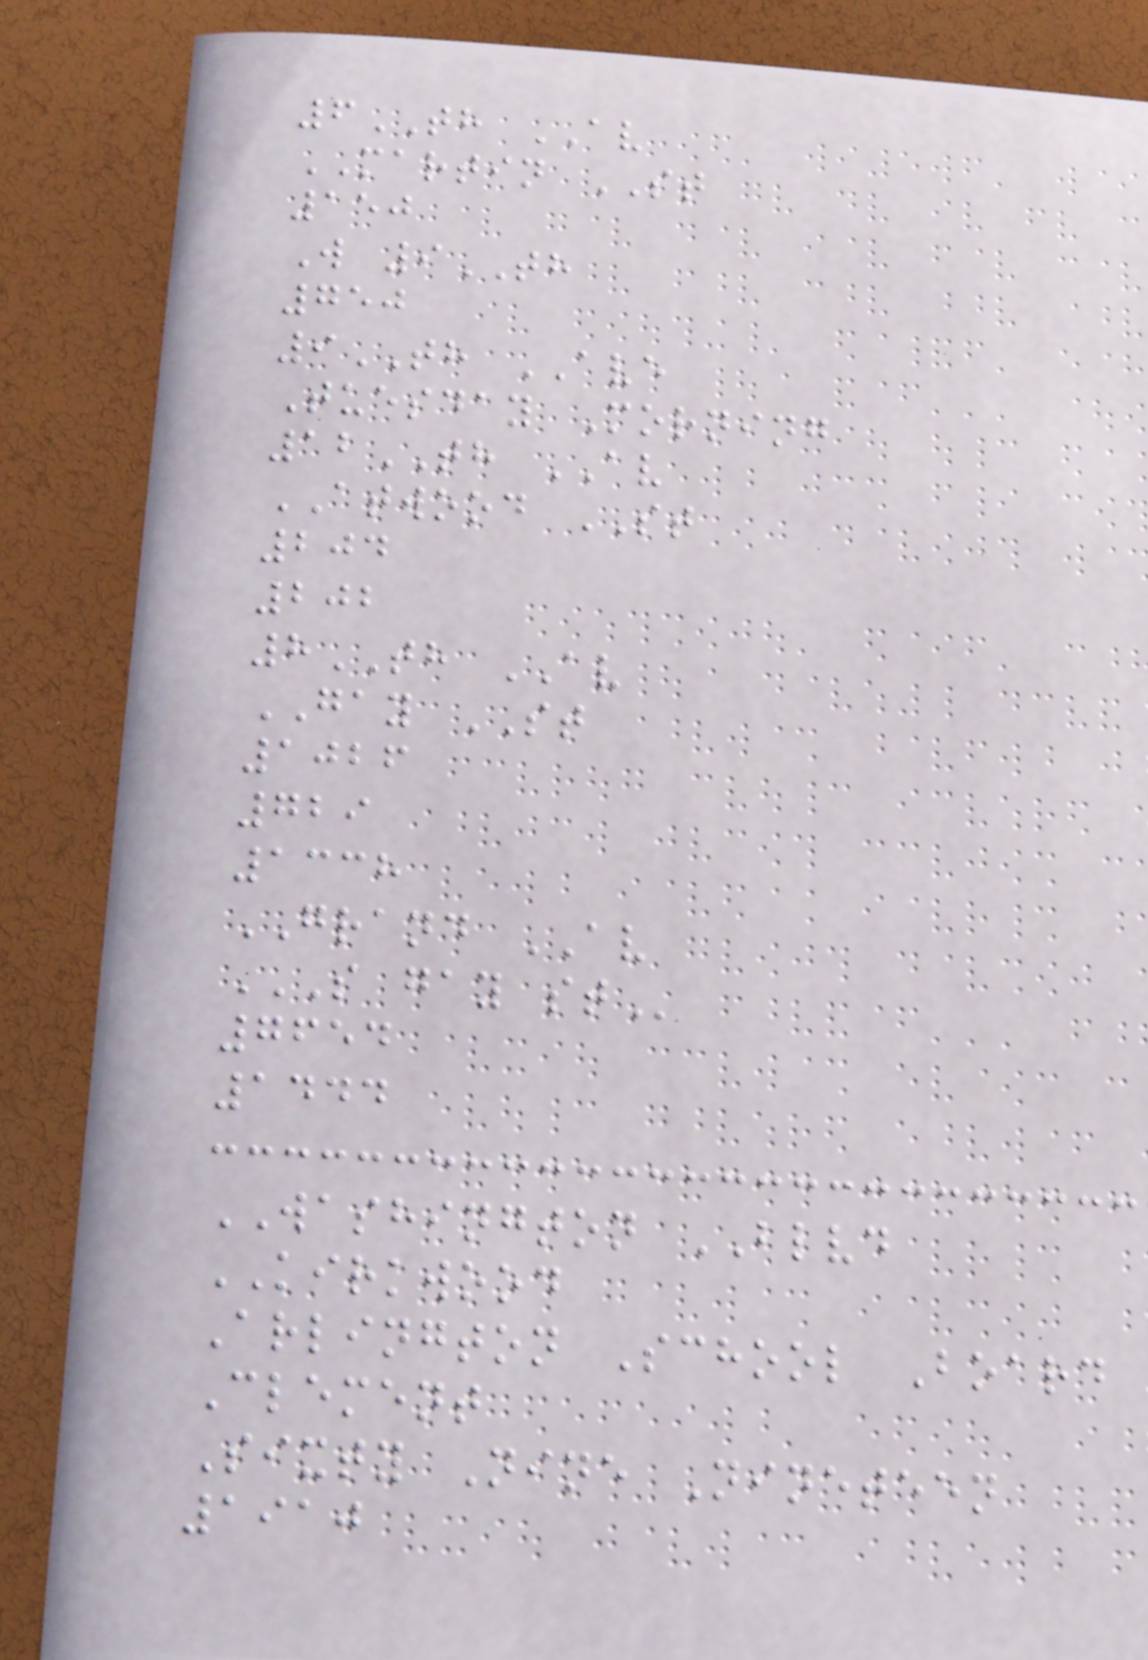6TH AV
MARTIN ST
150
W 9TH
750
9TH AVE
Tuesday Morning
12TH AV
ATWOOD ST
204
202
8TH AV
GAY ST
1026
729
1338
GRAND AV
S GAY ST
7654
1444
WASHINGTON BLVD
KIRKWOOD
Arlington School Board
Clement
Sixty Nine Nineteen
1910
